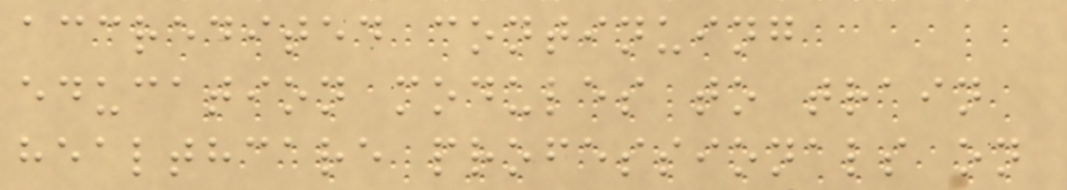accredited continuing
education modules to train
healthcare professionals on
